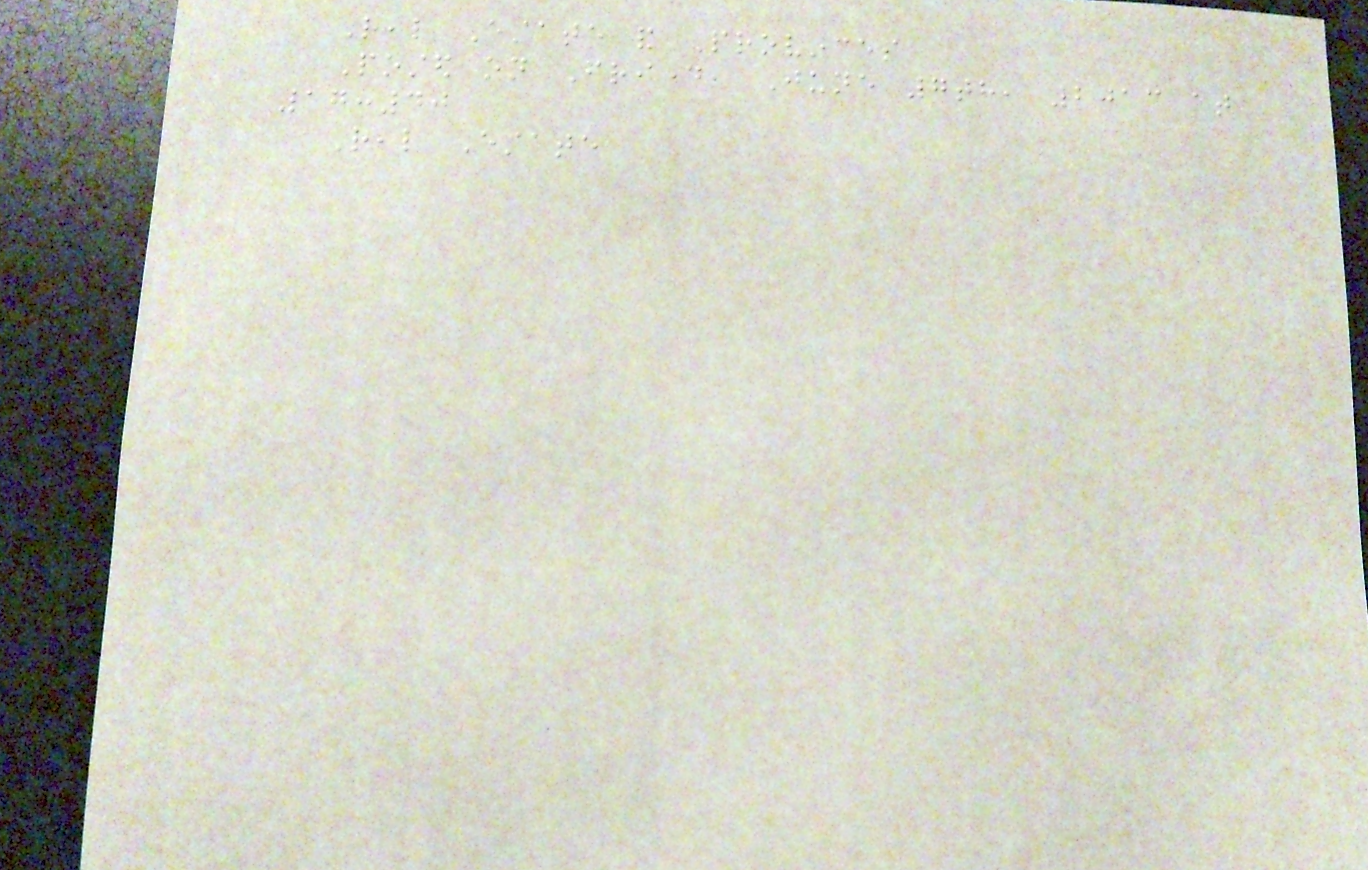Real Estate and Provinces
Posted on Friday, June 7th, 2013 at
17:40
Real Estate
